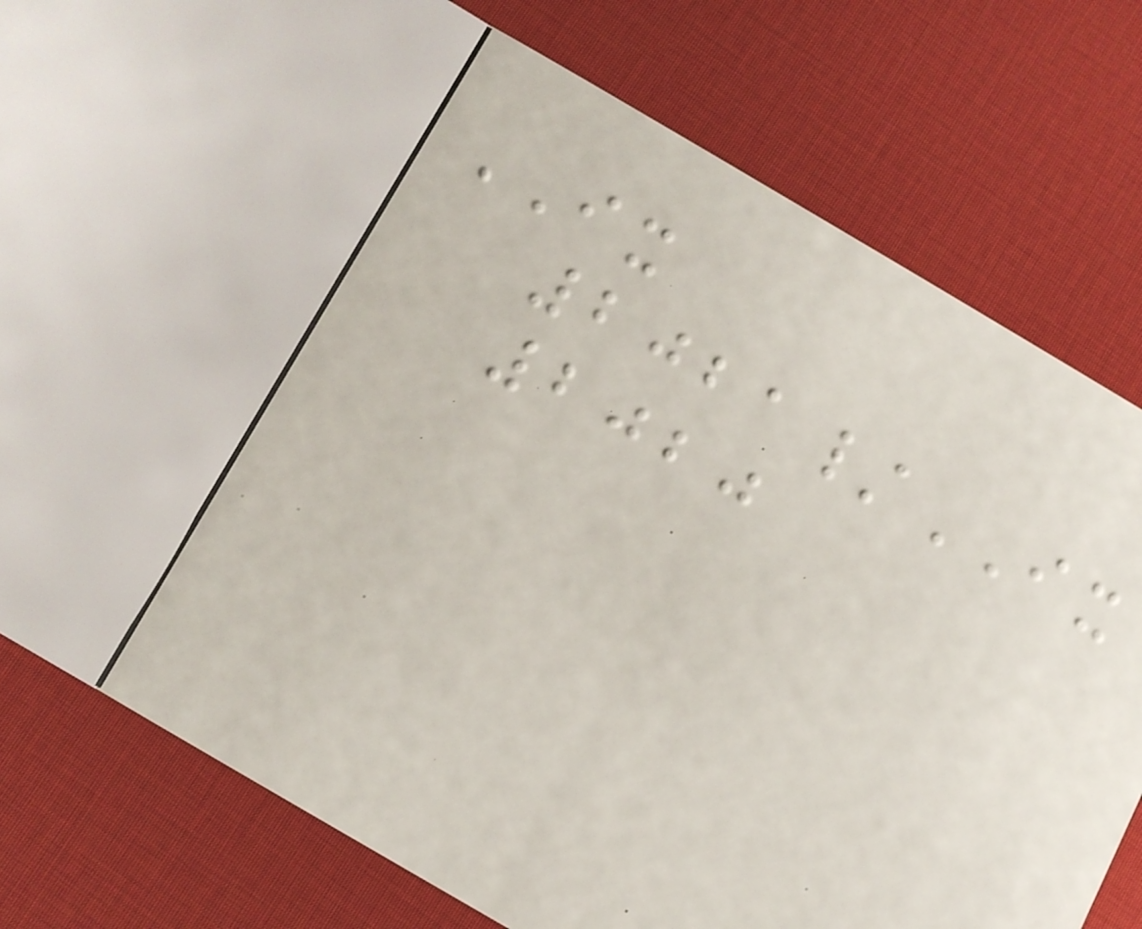IX
2021/IX
2020
